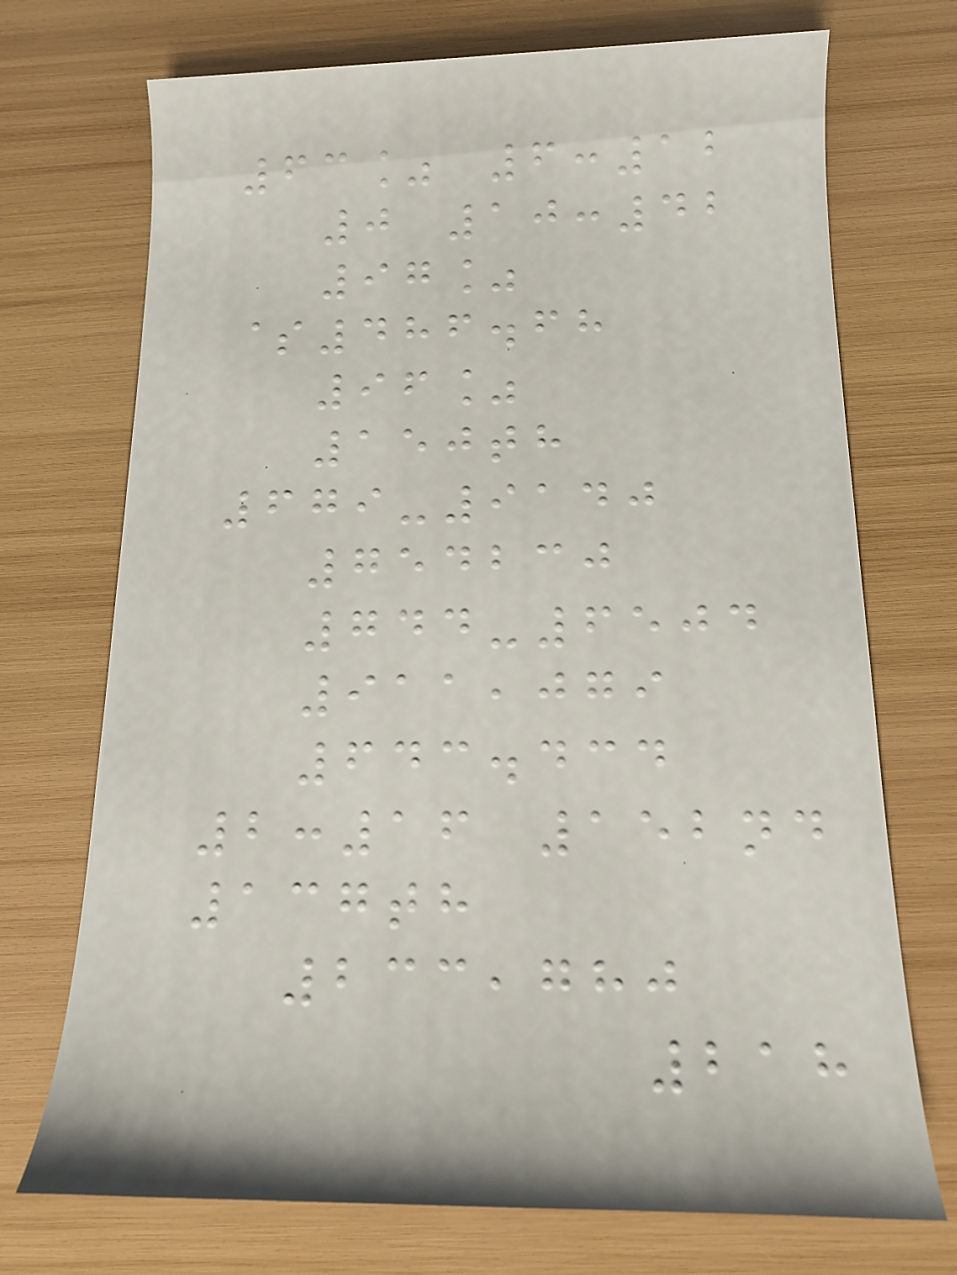63% 6:12
0 10:42
97%
$486.68
96%
150th
679-9140
754230
744-6504
911,079
643.434
2:16 152nd
137th
233,780
218
